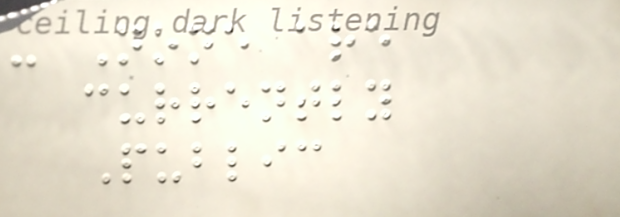- None are
currently
Public
